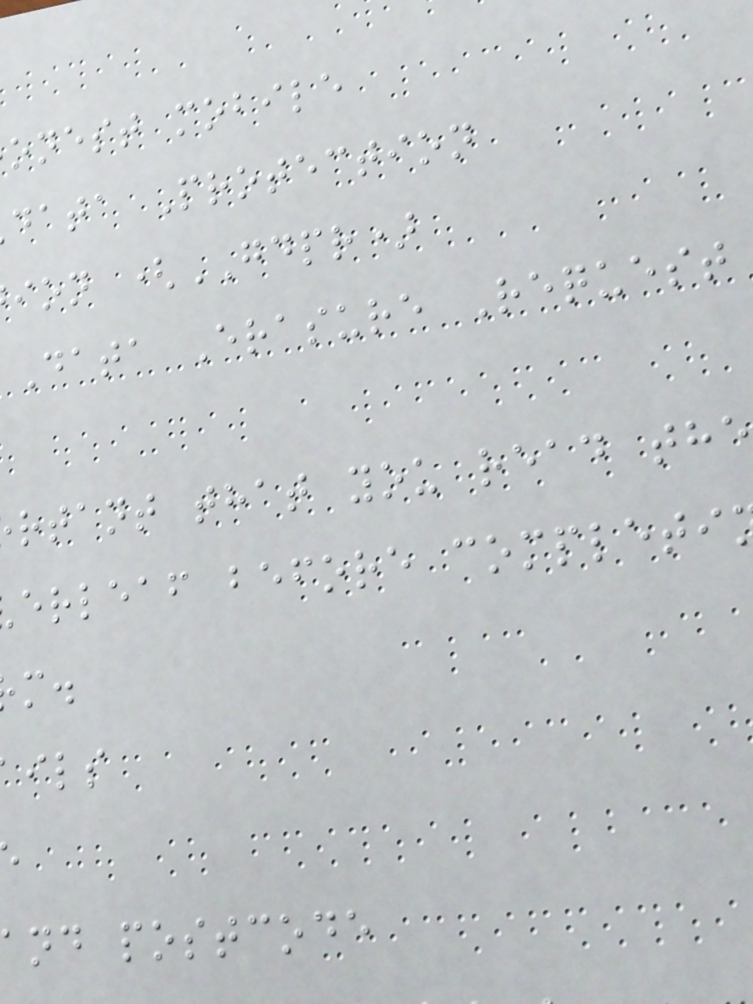onest mobile
data Protection
ion (GDPR)
Data Erasure Request
rtant that you read the
erleaf before completi
nd postcode
